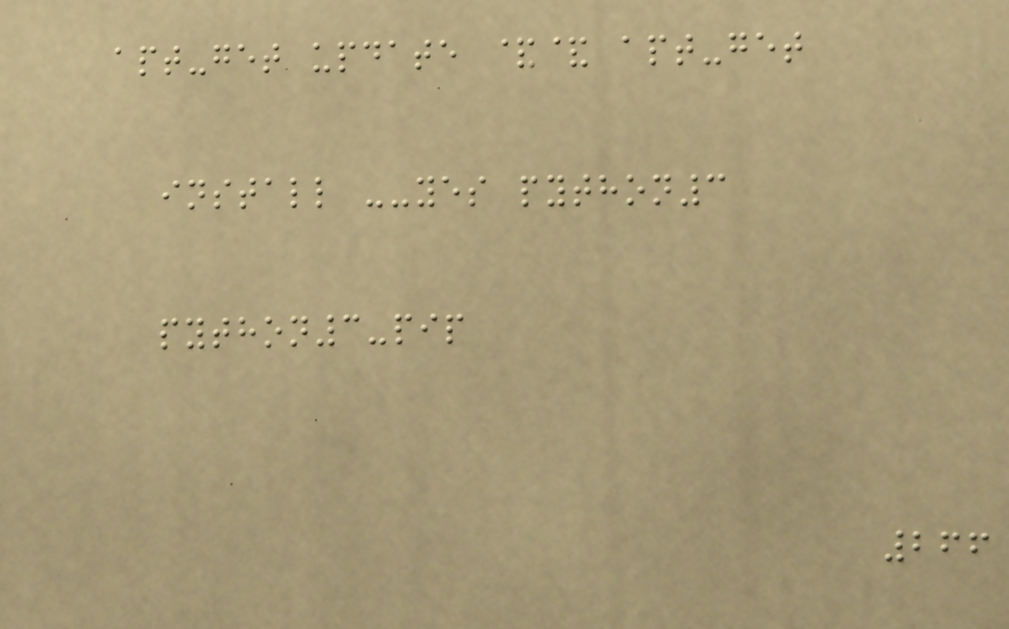apt-get update && apt-get
install --yes python3
python3-pip
266
